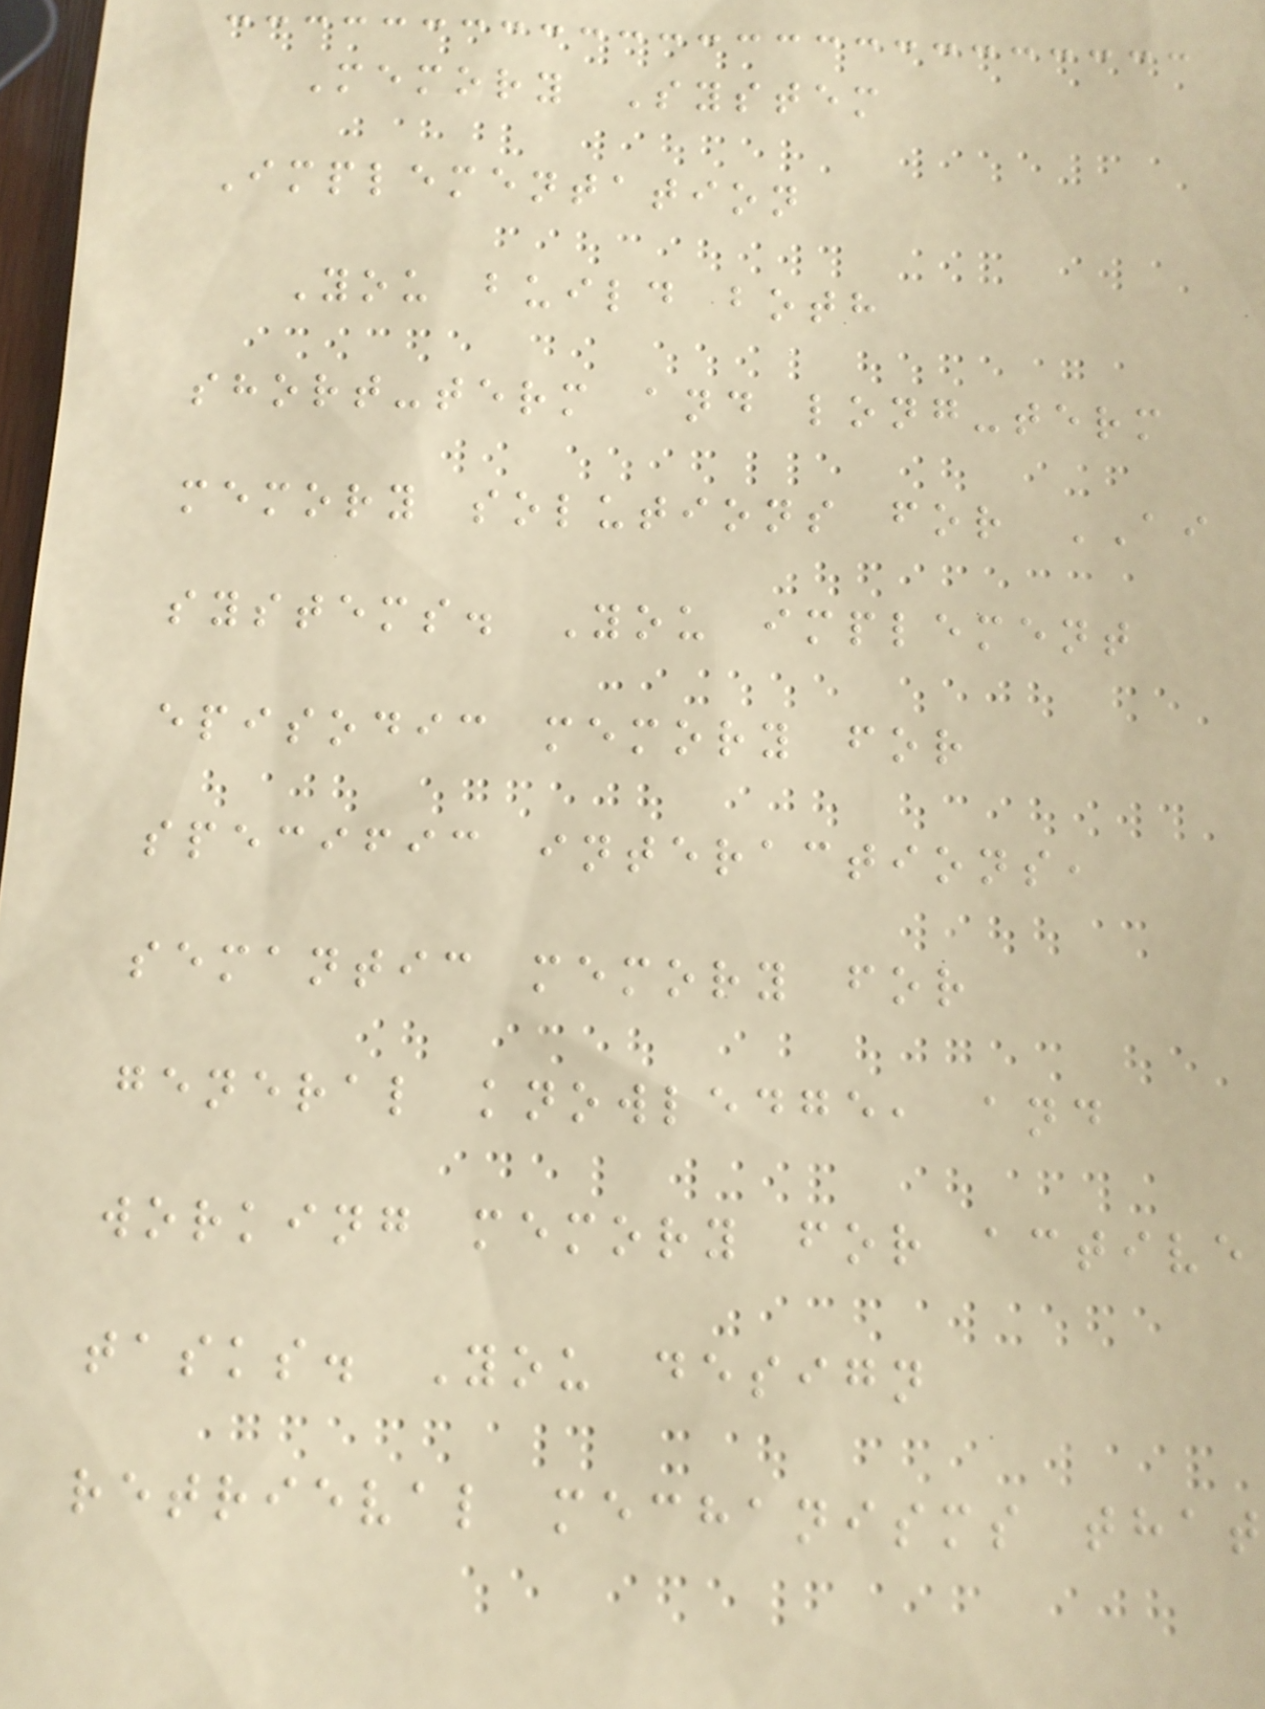Memory System
Implementation
You build both
short-term and long-term
memory solutions for AI
systems. You implement
episodic memory for
specific interactions,
semantic memory for
general knowledge, and
working memory for active
tasks. You design
retrieval mechanisms that
